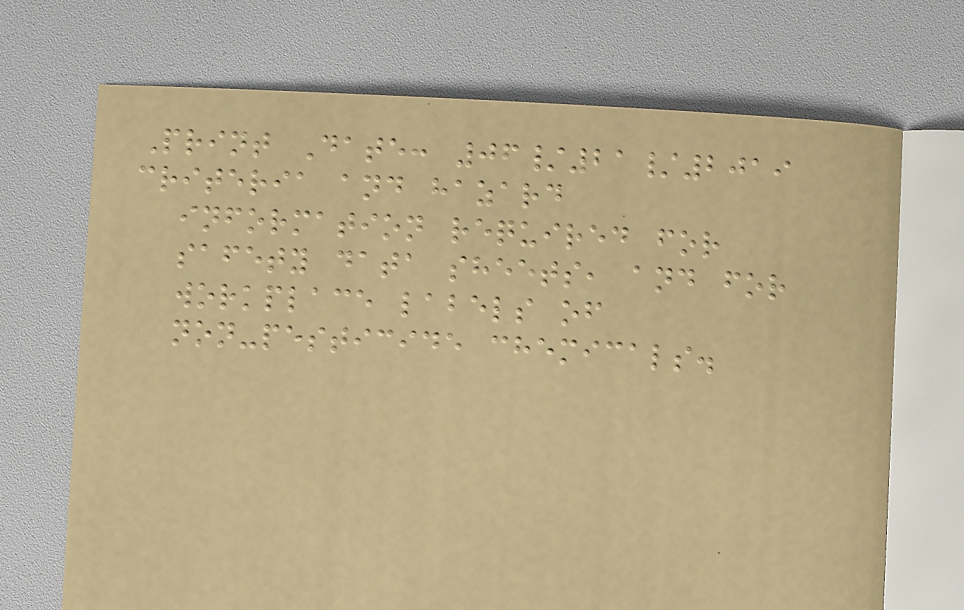Print Date: 06/21/2019
criteria and hazard
information required for
safety data sheets, and for
workplace labels of
non-pesticide chemicals.
